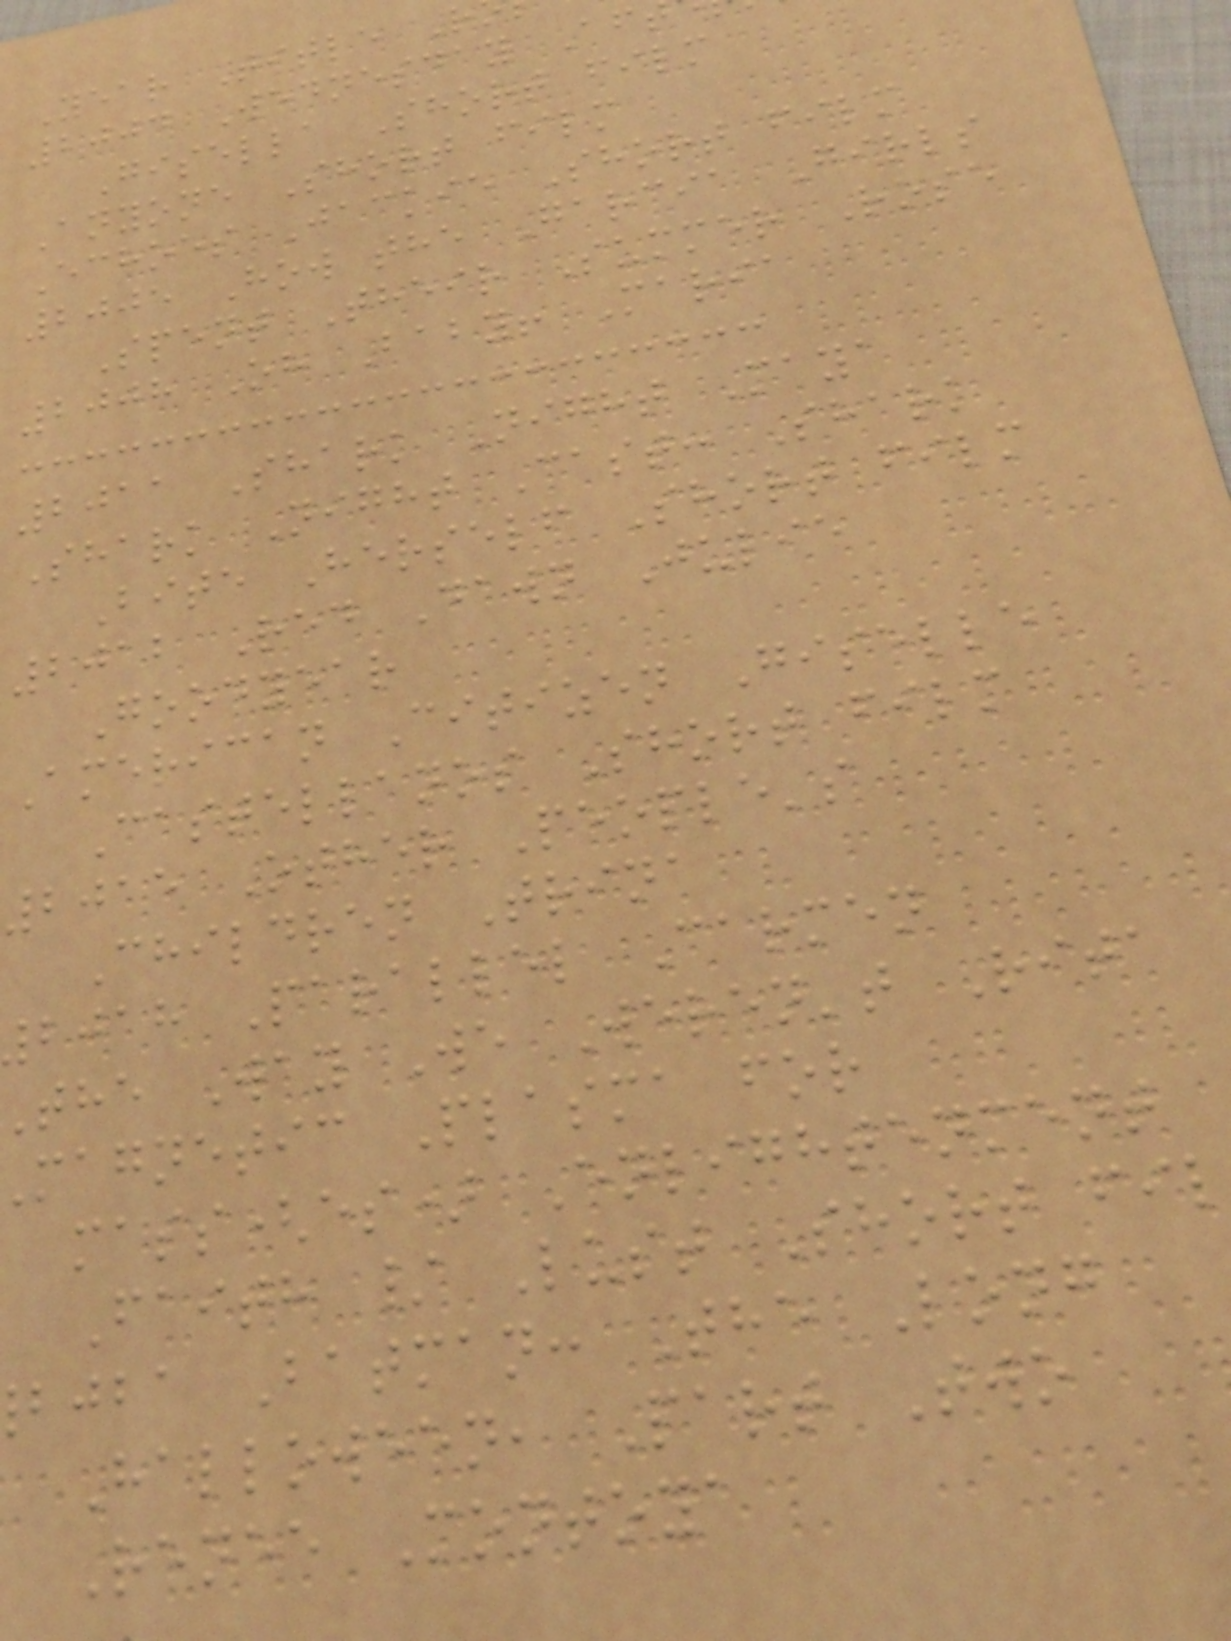Year Title R
2004 Wednesday Af
Gisella Short film
Anyone Short film
Echoes Jackie Short film
2005 How the Garcia Girls
Spent Their Summer Rose
2008 Oh Baby! Maria
2011 Shark Night Maya
Shark Night Cast: Shark
Bite Herself Short film
2012 Red Dawn Julie
Goodyear
American Citizen Giselle
Castellanos Short film
2015 Other People's
Children Trina
bjah Parallel Carmen
the Way We Weren't Rita
magnetic Plasma for
mass(es) Enlightenment
Faith / Lust Short fil
bjba Batman: The Long
Halloween, Part Two
Renee Montoya
